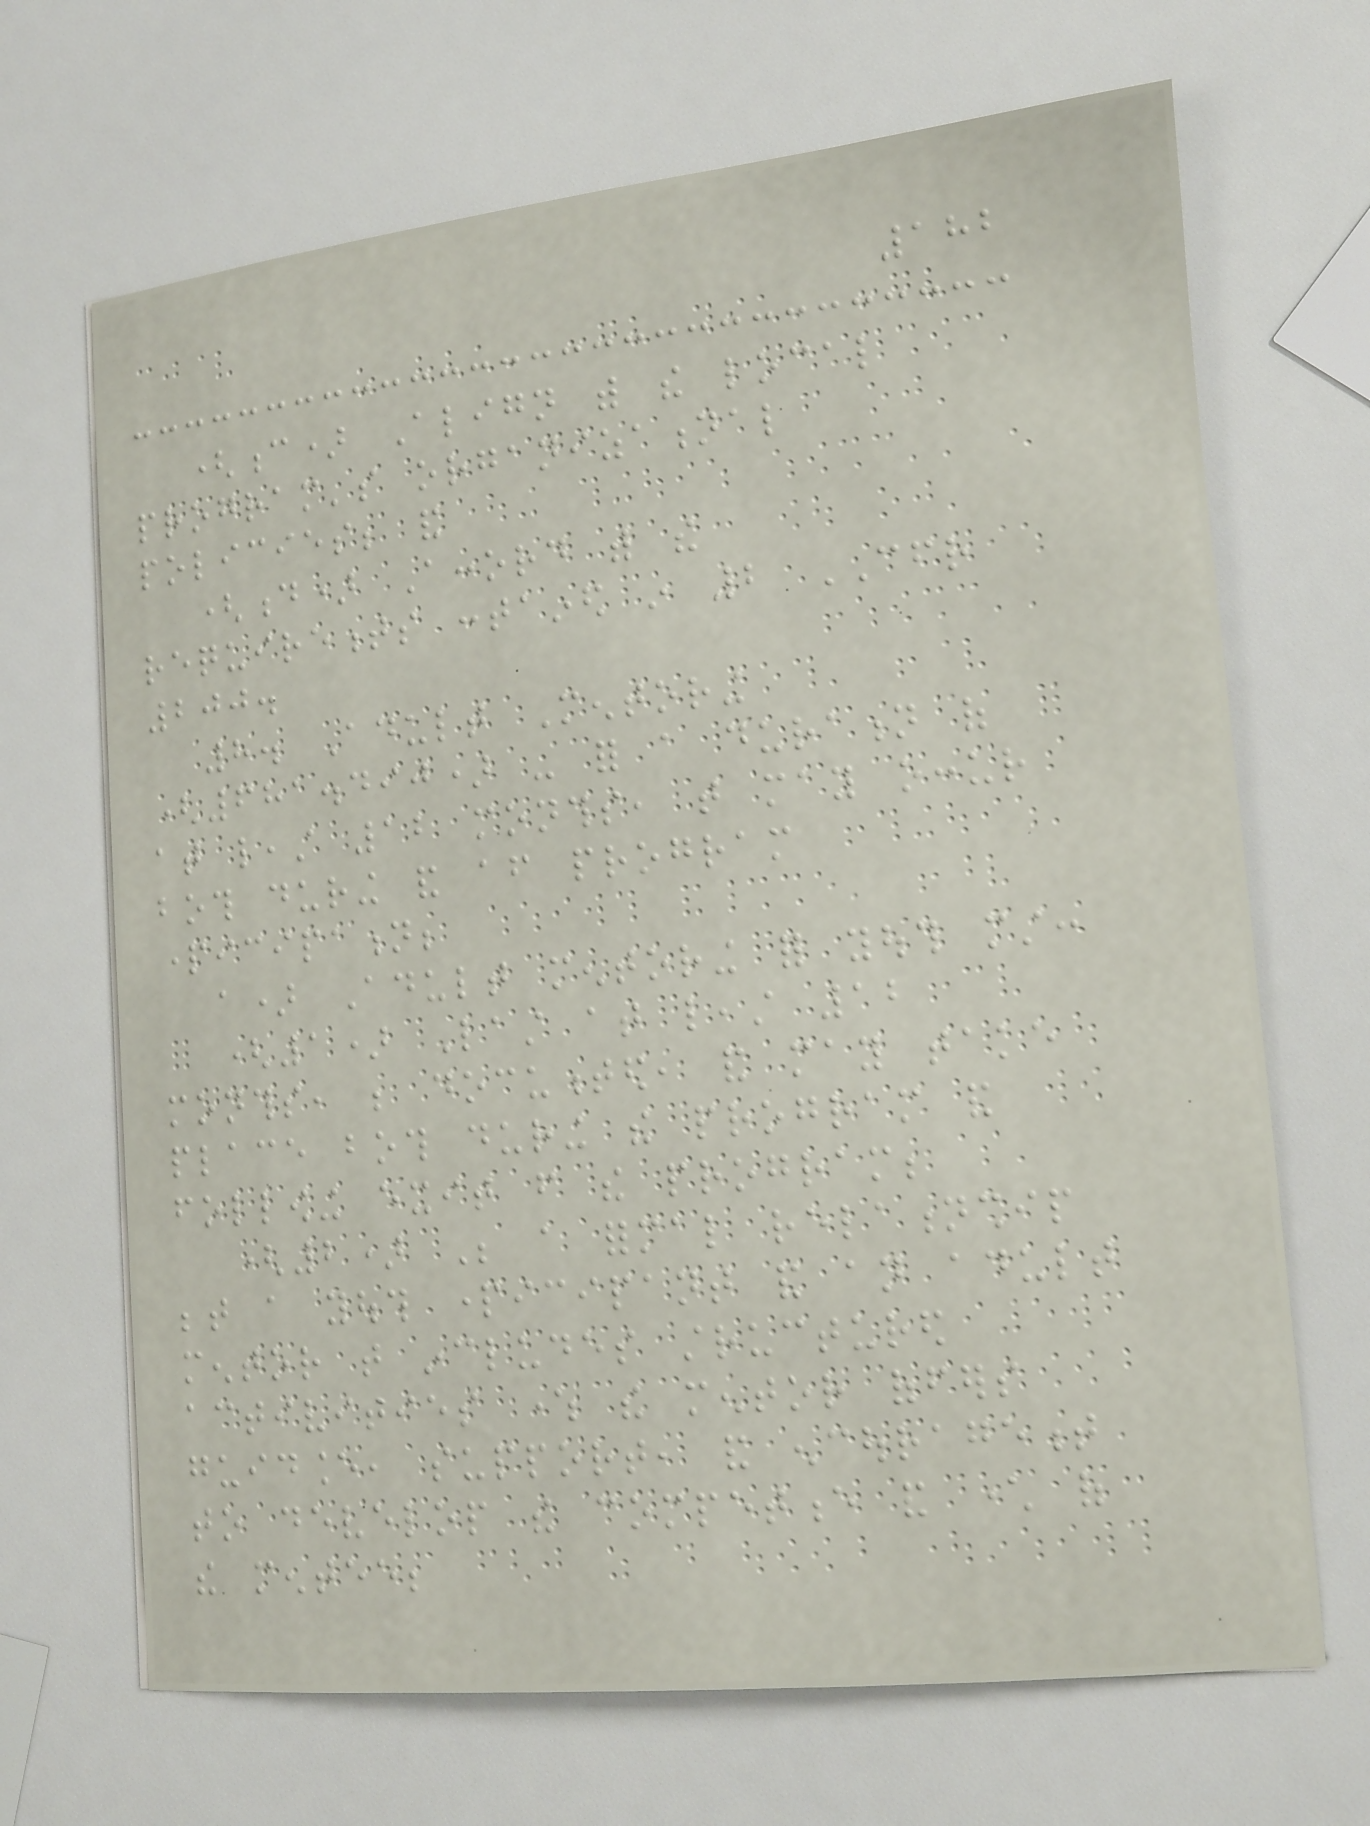182
(c) Align with the local
program's organizational
policies; and
(d) Accord with the
requirements contained in 2 CFR
200.
8. Adult Mentoring
(681.490) - for a duration of
at least 12 months, that may occur
both during and after program
participation;
a) Adult mentoring for youth must:
(1) Last at least 12
months, be documented, and may take
place both during the program and
following exit from the program;
(2) Be a formal relationship
between a youth participant and an adult
mentor that includes structured
activities where the mentor offers
guidance, support, and encouragement
to develop the competence and character of
the mentee;
